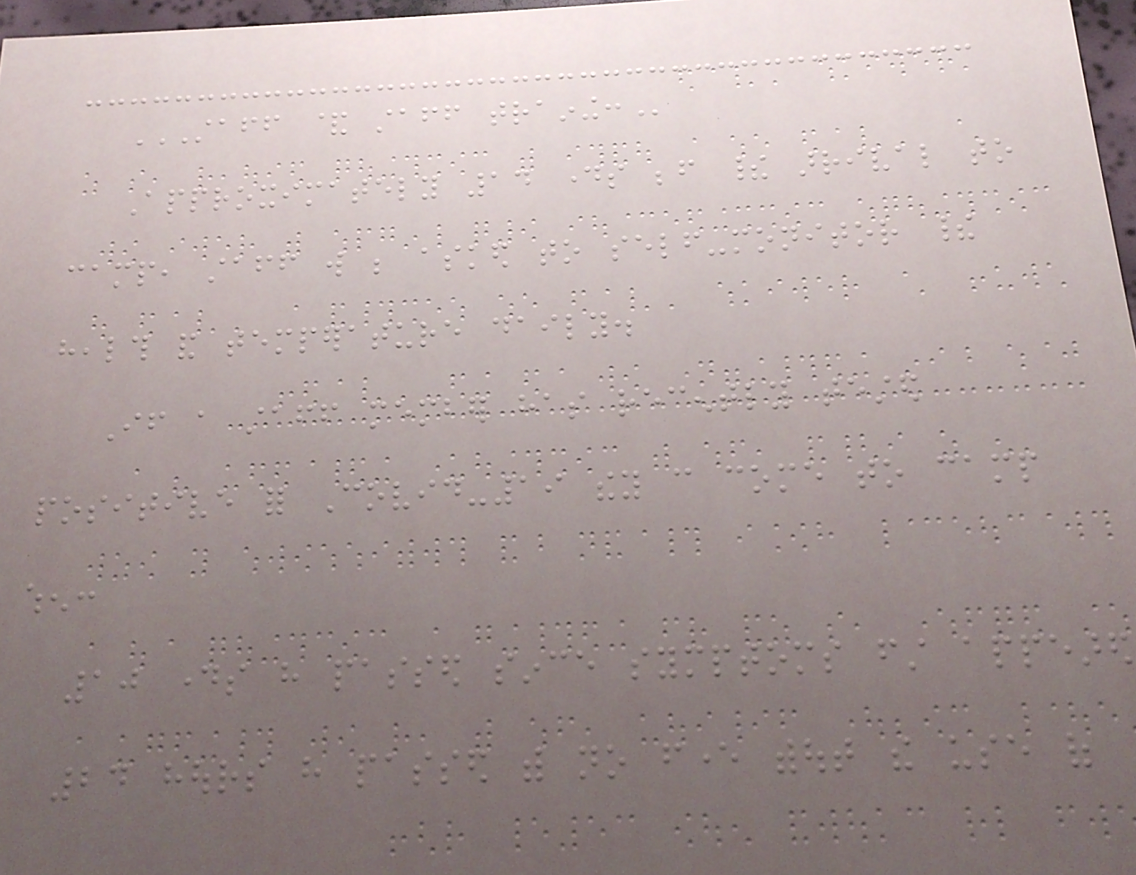STAFF & STAFF TRAINING:
Approximately 14 days before their arrival to
camp, staff will be asked to self-monitor their
health and temperature daily.
If a staff member has recently tested
positive for Covid-19 they can come to camp
when:
10 days have passed since symptoms first appeared
24 hours have passed with no fever without the use of
